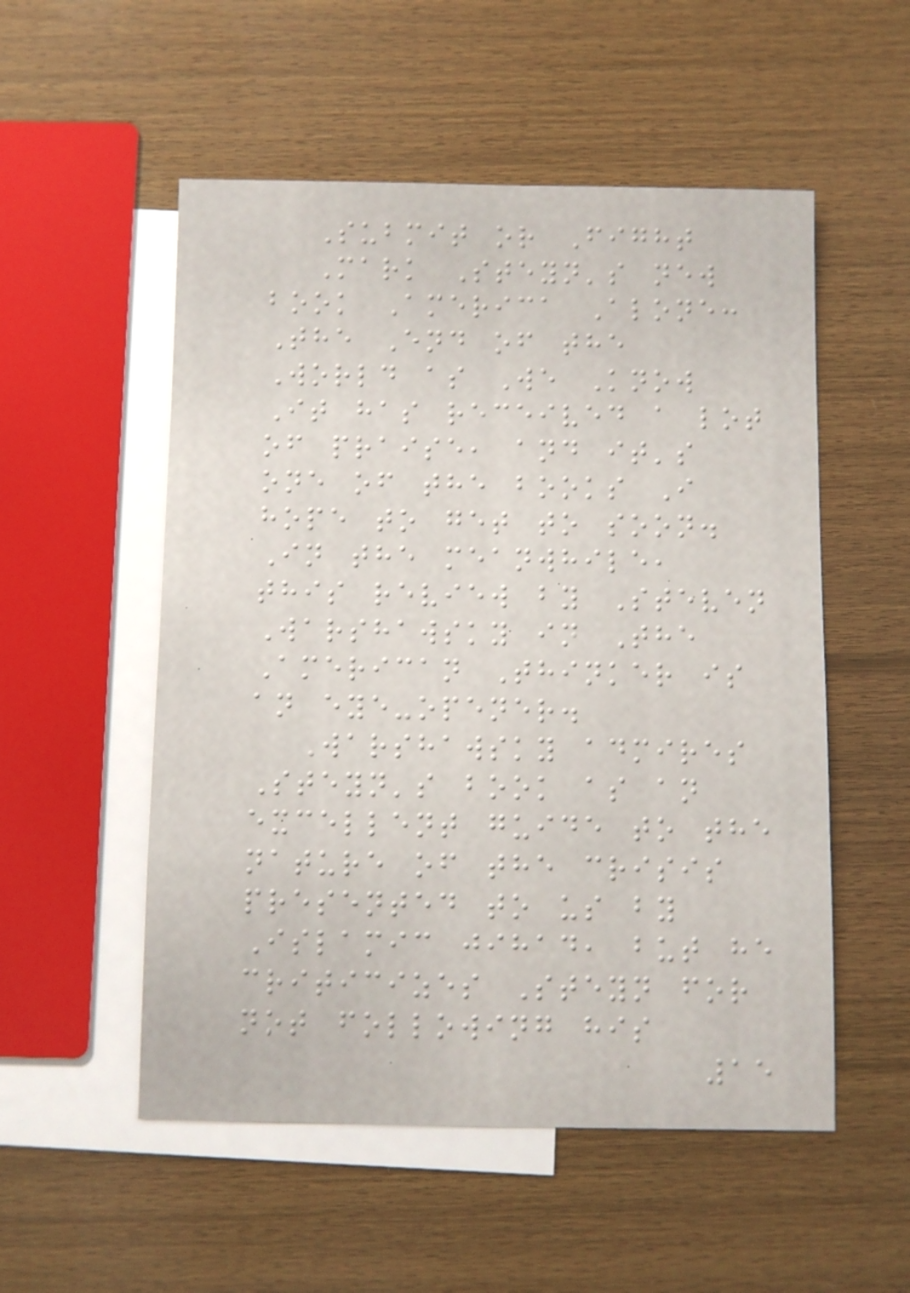Submit or Fight
Mark Steyn's new
book America Alone:
The End of the
World as We Know
It has received a lot
of praise, and it's
one of the books I
hope to get to soon.
In the meanwhile,
this review by Steven
Warshawsky in The
American Thinker is
an eye-opener.
Warshawsky admires
Steyn's book as an
excellent guide to the
nature of the crisis
presented to us by
Islamic jihad, but he
criticizes Steyn for
not following his
15
